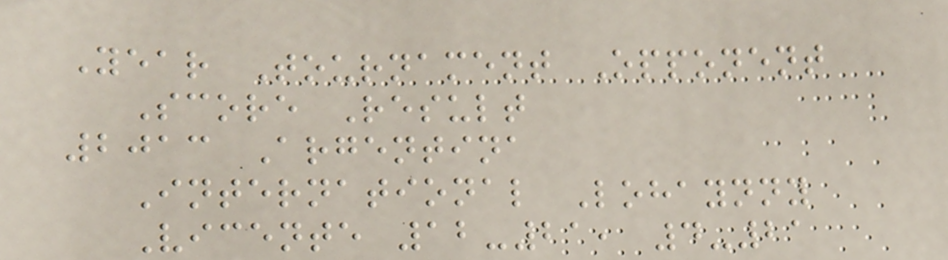Year Tournament Opponent
Score Result
2013 Argentina
International Lohaynny
Vicente 12-21, 4-21
